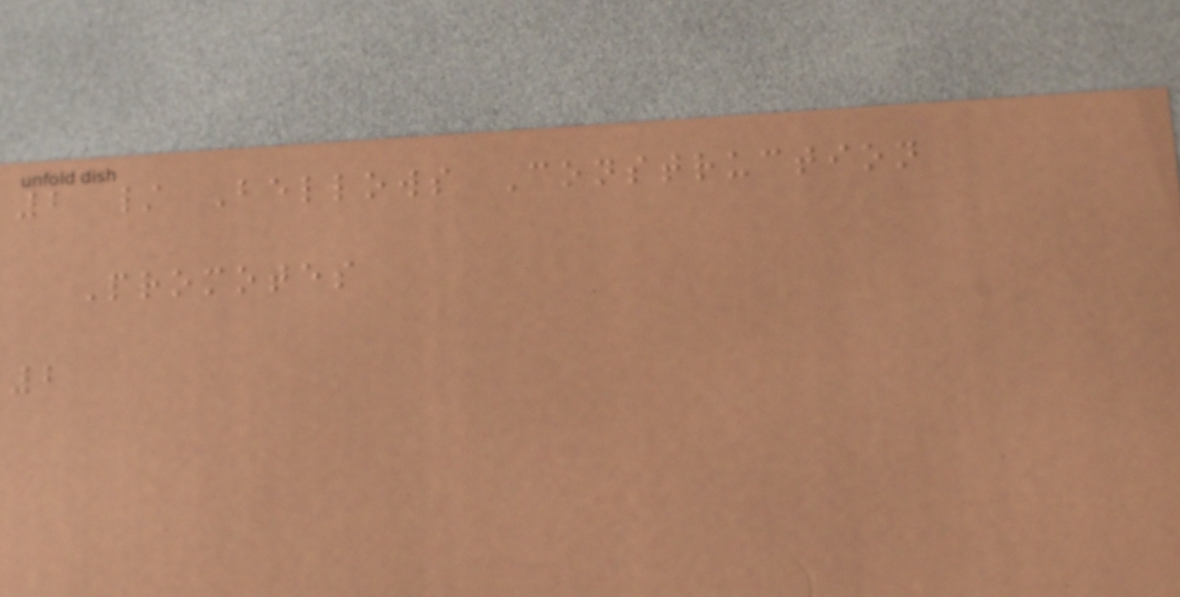2 / Bellows Construction
Promotes
2
